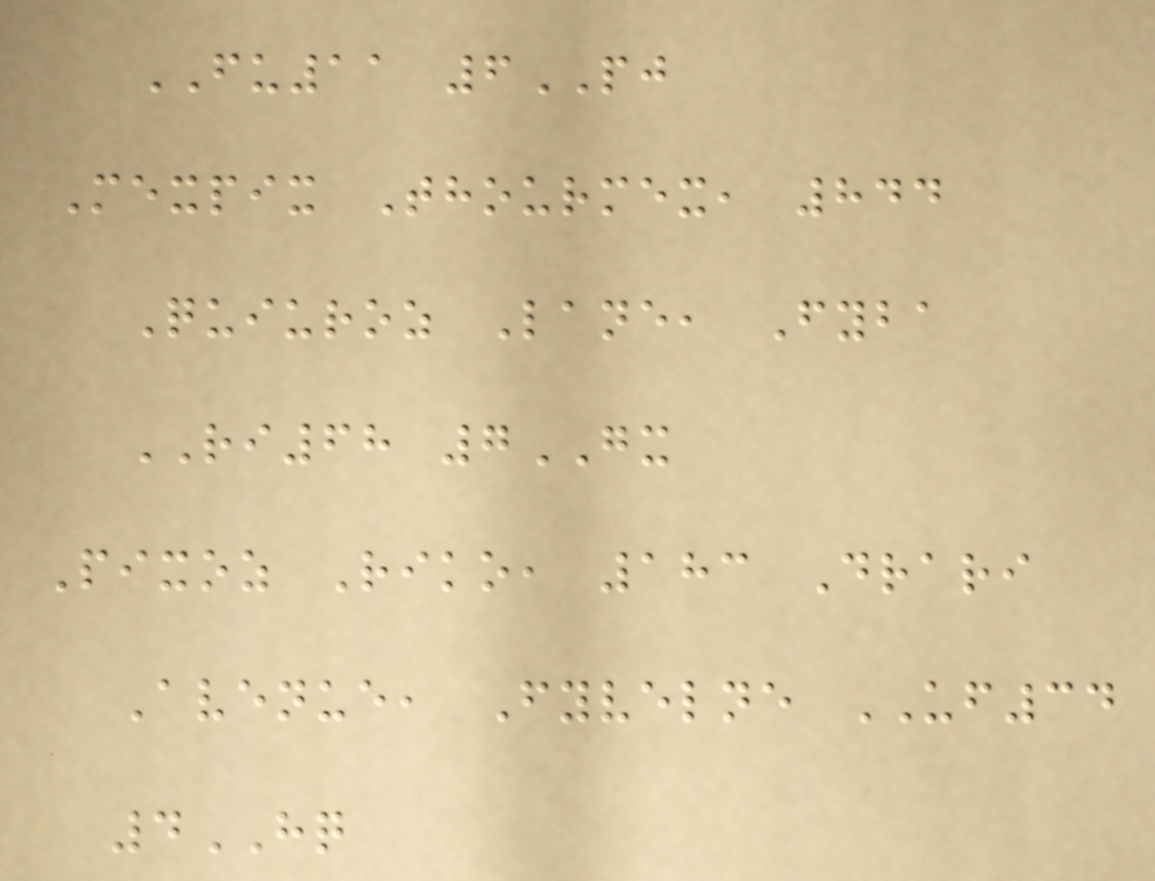FU11 6PJ
Mexpix Thourmex, 844
Quiuroz Lane, Fyba
RI68 7GX
Pixoz Riko, 183 Drari
Avenue, Fyvelne UF34
4HQ
